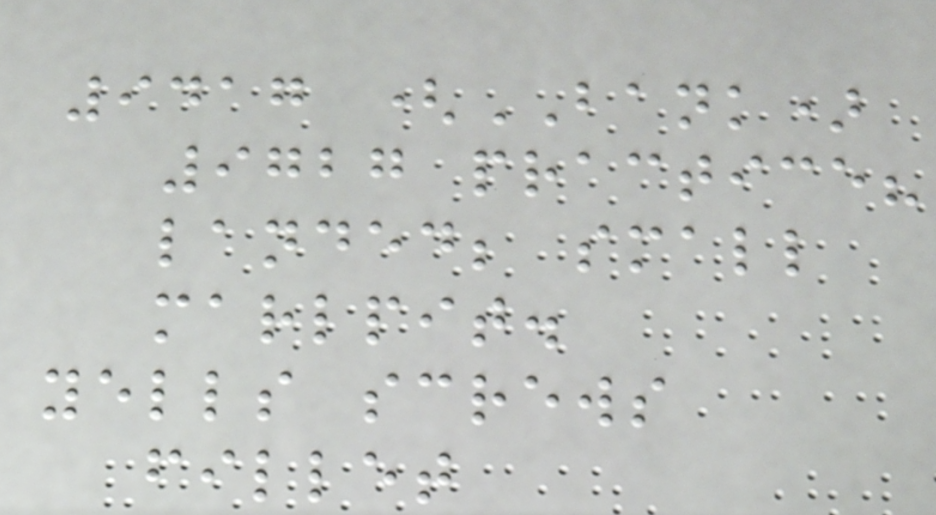9417 (BANK)
9727 practice?
landed; small
marlpit.
yells screws
fillet
